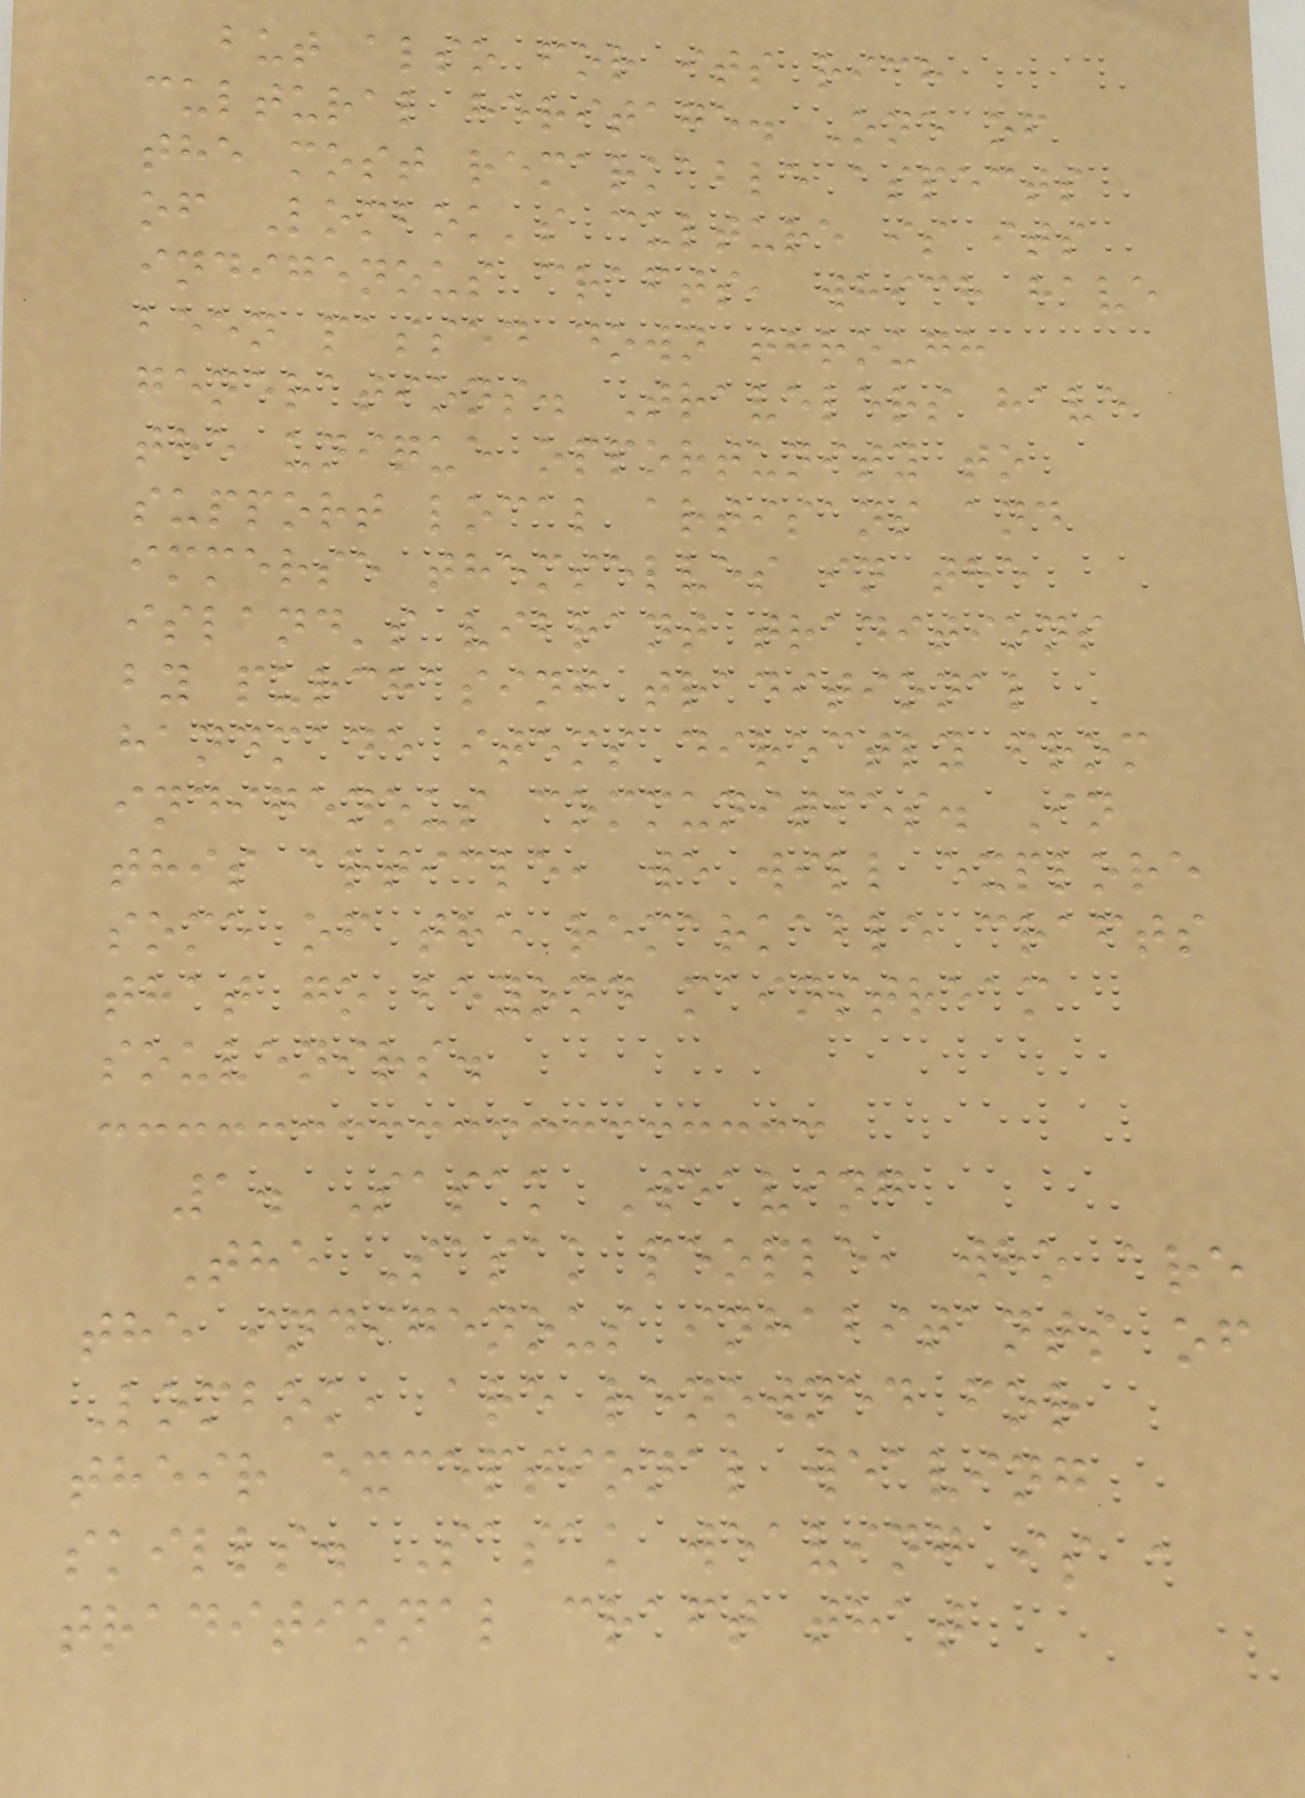but also for its rich
cultural heritage. One of
the most remarkable aspects
of Lombok's culture is its
indigenous crafts, which have
been passed down through
generations. Travelers have
the unique opportunity to
support local artisans and
immerse themselves in the
island's vibrant traditions
by purchasing traditional
handmade items directly from
indigenous communities. In
this article, we will explore
some of the remarkable crafts
that go beyond mainstream
souvenirs.
1. Sasak Weaving
The Sasak people, who are
the indigenous inhabitants of
Lombok, are renowned for
their exceptional weaving
skills. Sasak weaving is a
traditional craft that
